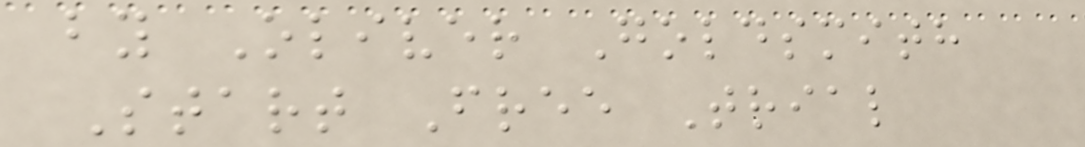by Oliver Goldsmith
Start Free Trial
